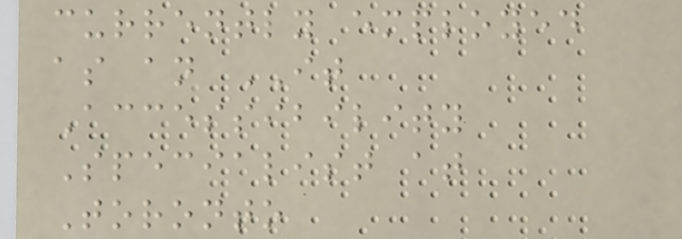currently employed
as an IT
Accessibility
Specialist at
Toronto
